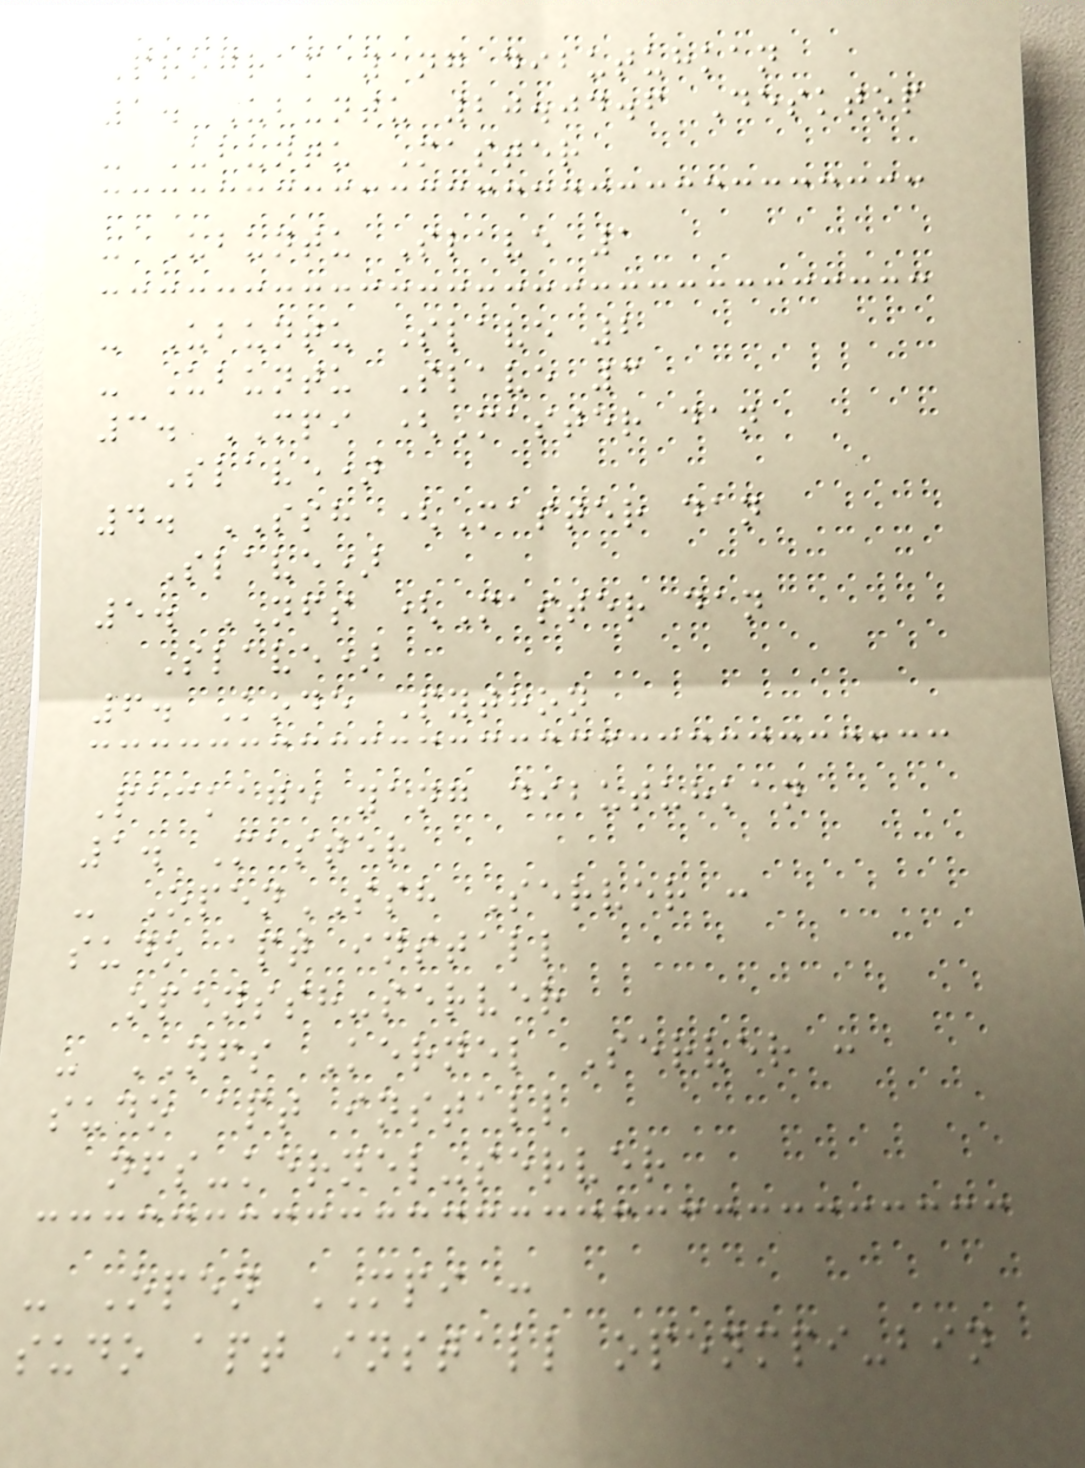Program yang dibutuhkan
1. Ubuntu 20.04.6 Desktop
- Ubuntu Master
- Ubuntu Slave 1
- Ubuntu Slave 2
- Ubuntu Slave 3
3. MPI (Master dan
Slave)
4. SSH (Master dan
Slave)
5. NFS (Master dan
Slave)
6. Kode Python
Package yang dibutuhkan
1. Master
- OpenSSH Server :
sudo apt install
openssh-server
- NFS Kernel Server :
sudo apt install
nfs-kernel-server
- Open MPI :
sudo apt install openmpi-bin
